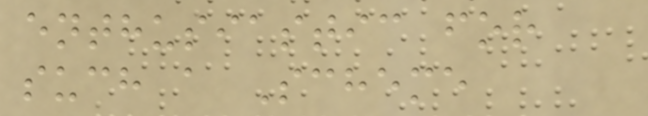enthusiastic for
such a Scheme
